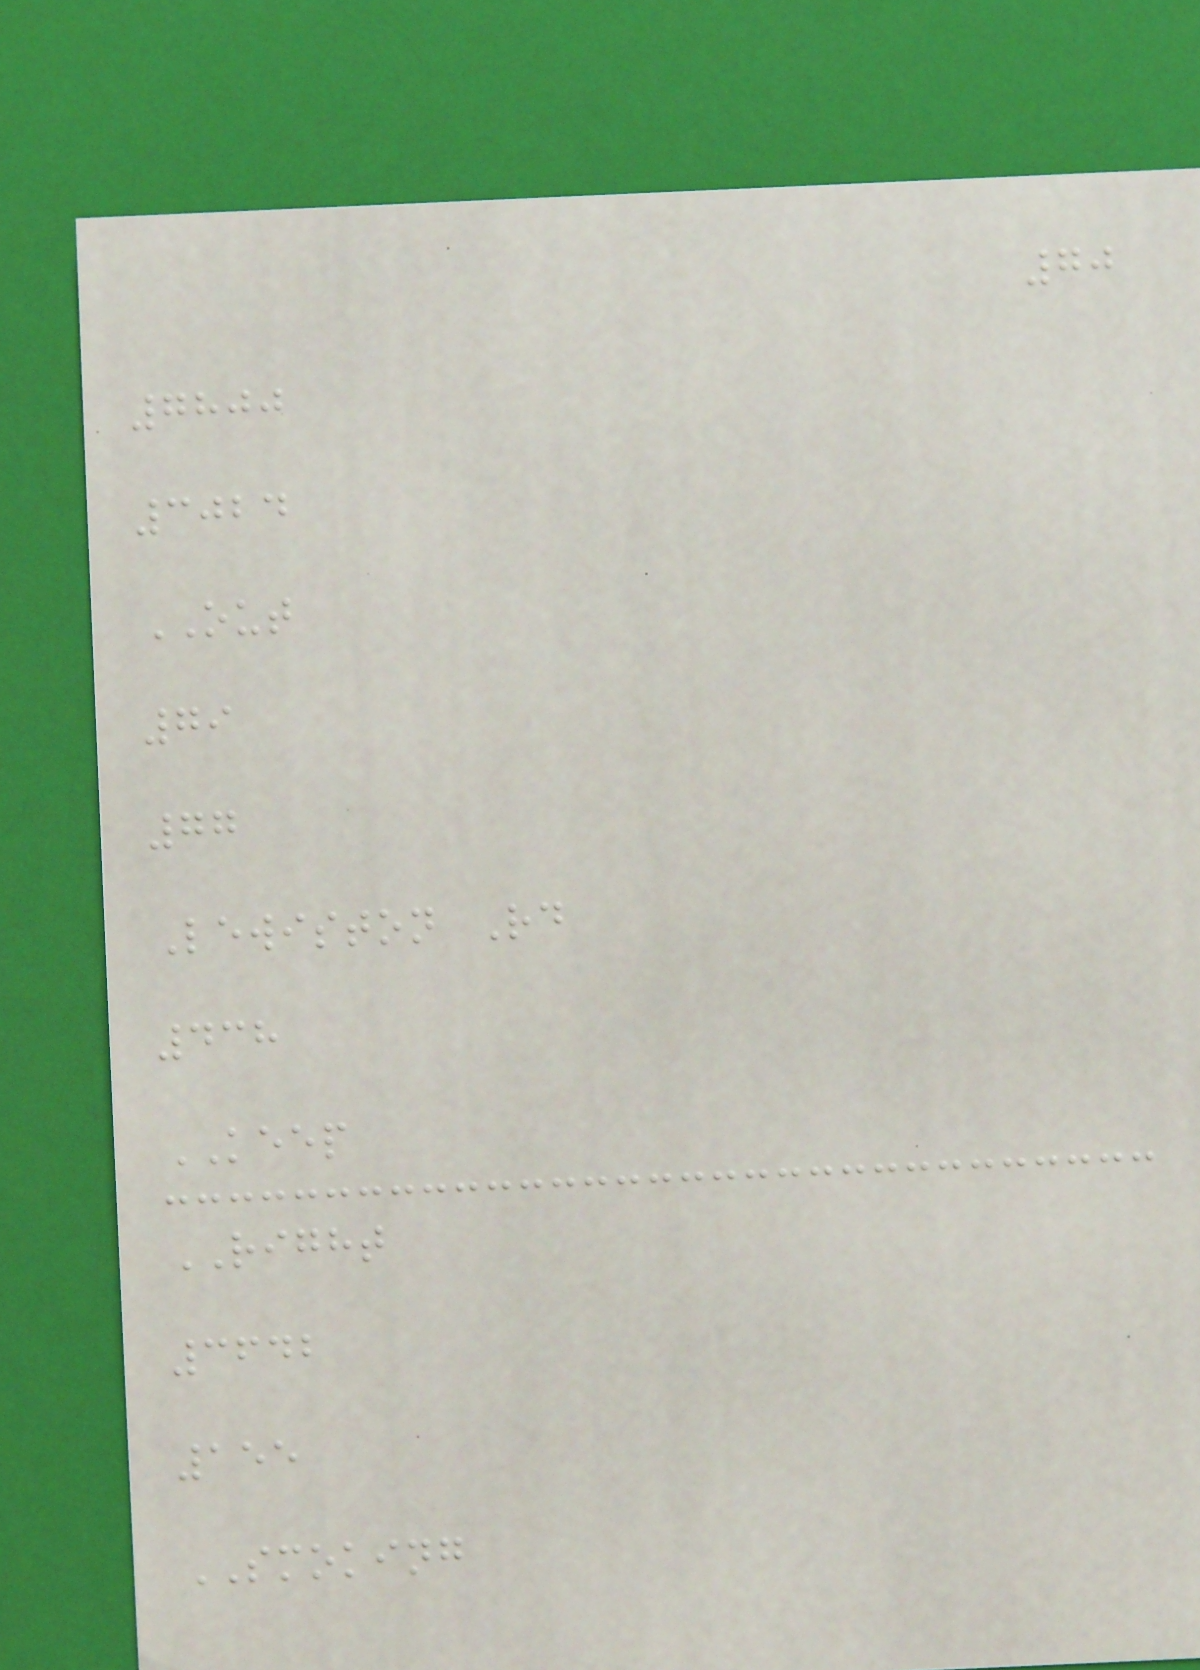70
7800
3024
OUT
79
77
Lewiston Rd
438
KEEP
RIGHT
3642
155
SMOKING
